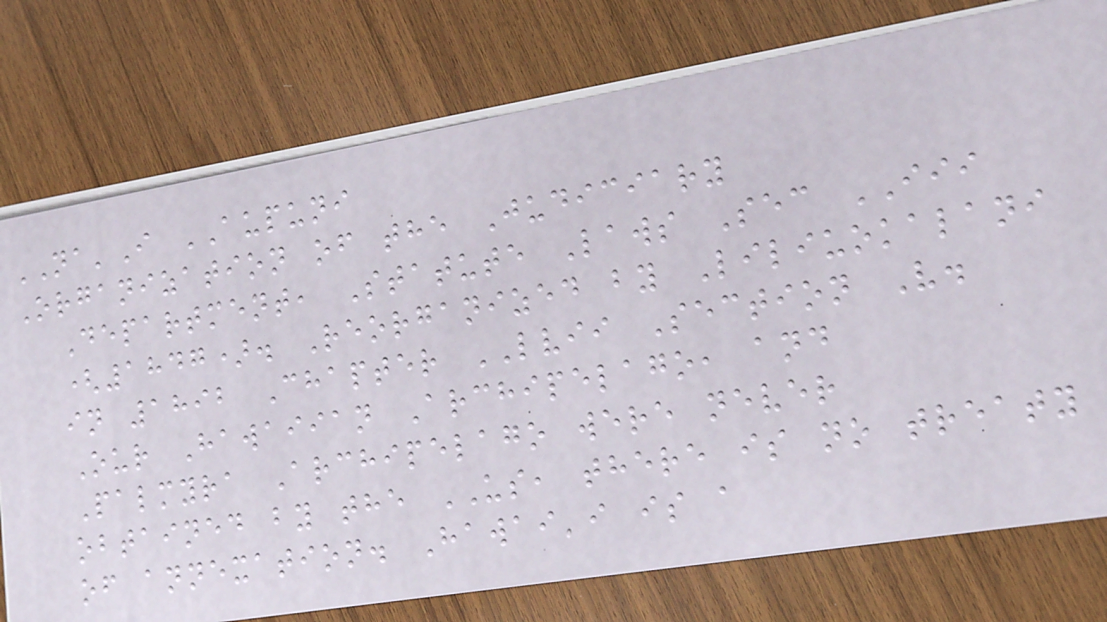NA'I AUPUNI
Organization of the Judiciary
Department, Statute Laws Sec III
(1847). Reorganized by Liliuokalani
in 1892 Chapter LVII Section V.
Our Hawaiian Archipelago, and
Palmyra Archipelago were never
obtained by the US, there is no treaty
of annexation. Hawai'i is a
